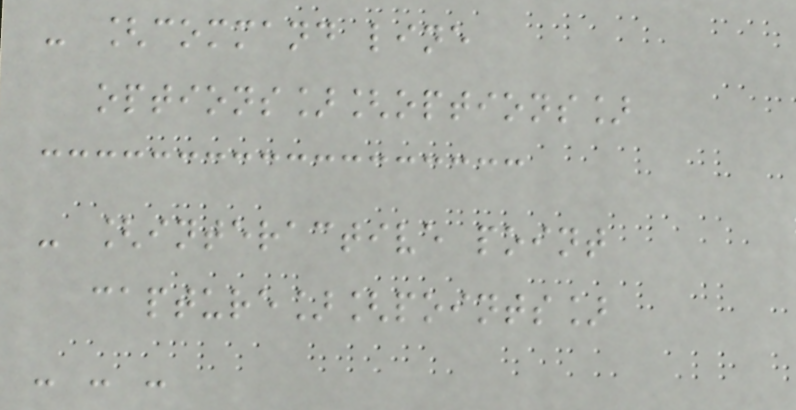- [command line
options][options]
- [interactive point
capture][points]
- - -
